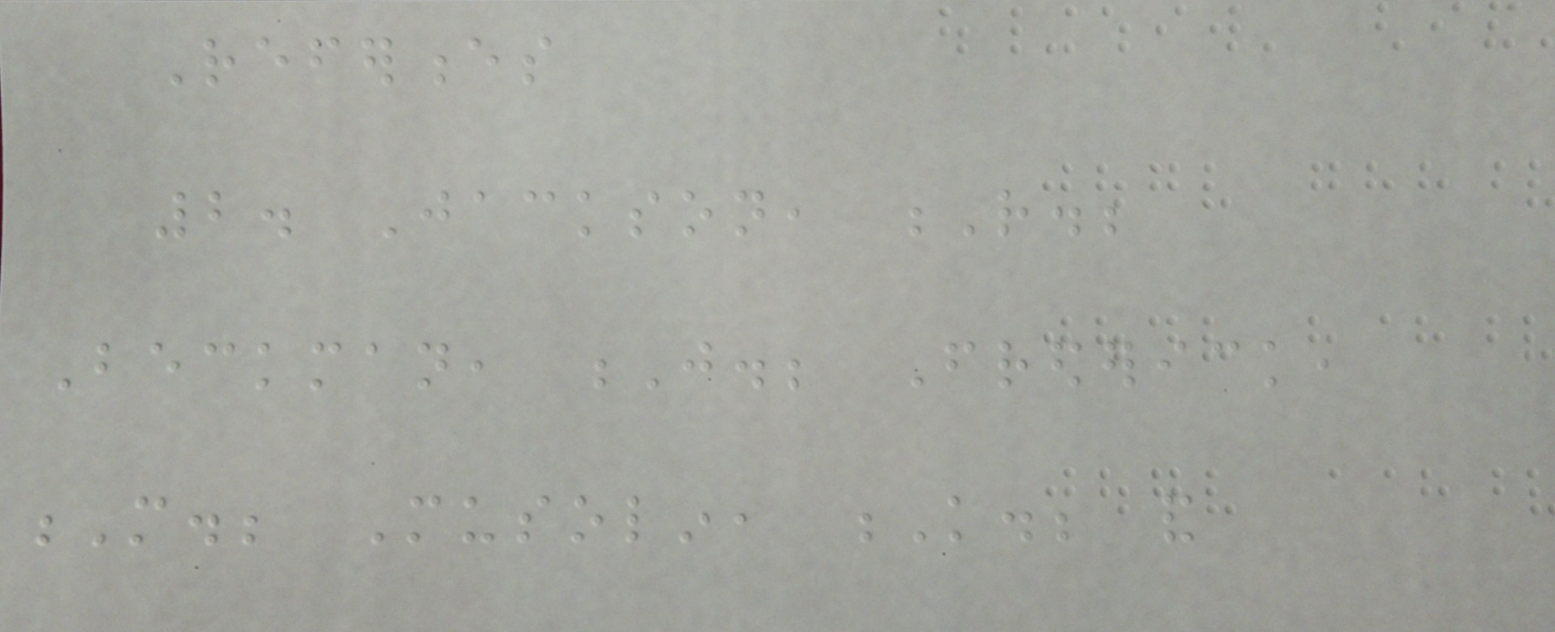References
2. Jackson, R.;
Beckman, J.; Frederick,
M.; Musolin, K.; and
